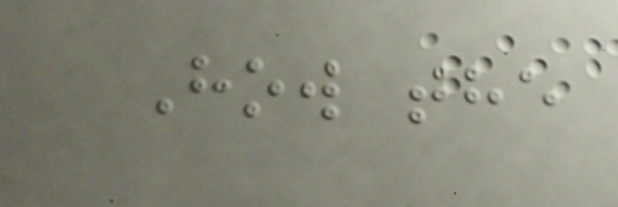How the
